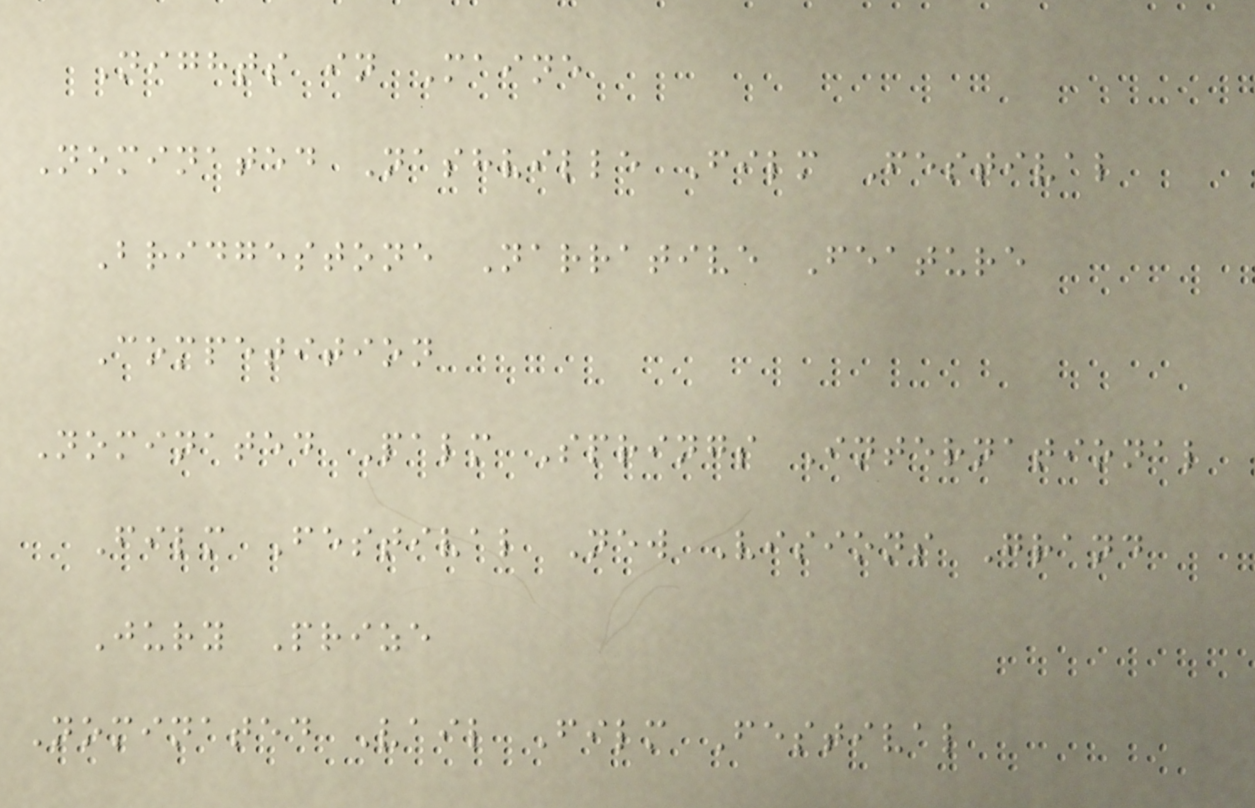Nights in Maine
Nominated Nashville Film Festival
Bridgestone Narrative Feature
Competition
Nominated Palm Springs International
Film Festival New Visions Grand
Jury Prize
Nominated Vail Film Festival
